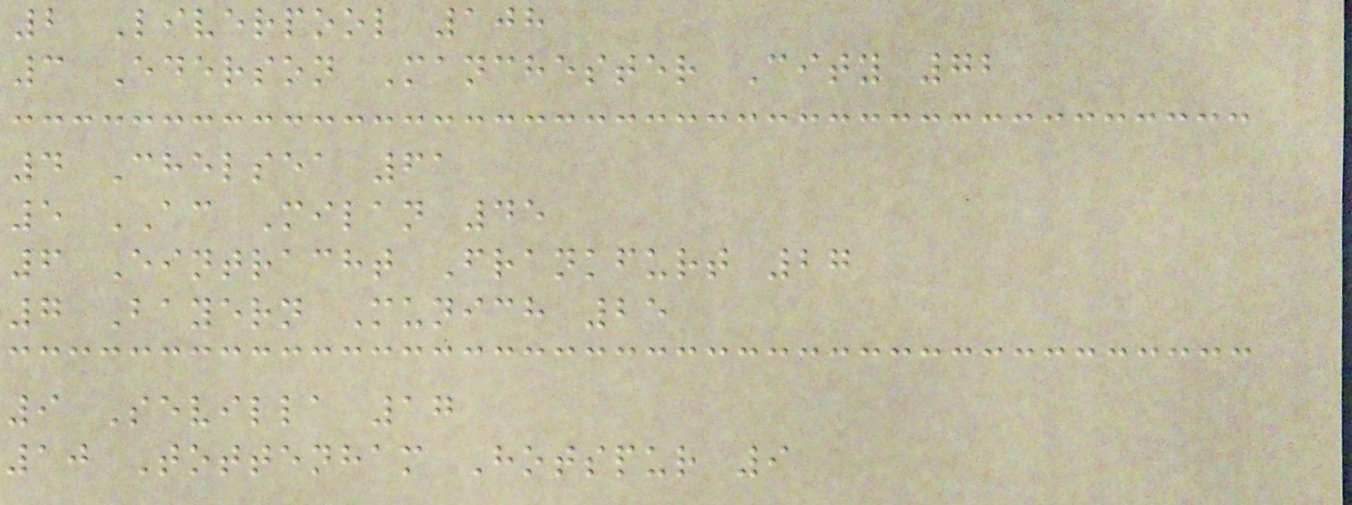2 Liverpool 108
3 Ederson Manchester City 72
4 Chelsea 61
5 AC Milan 45
6 Eintracht Frankfurt 27
7 Bayern Munich 25
9 Sevilla 17
10 Tottenham Hotspur 9
